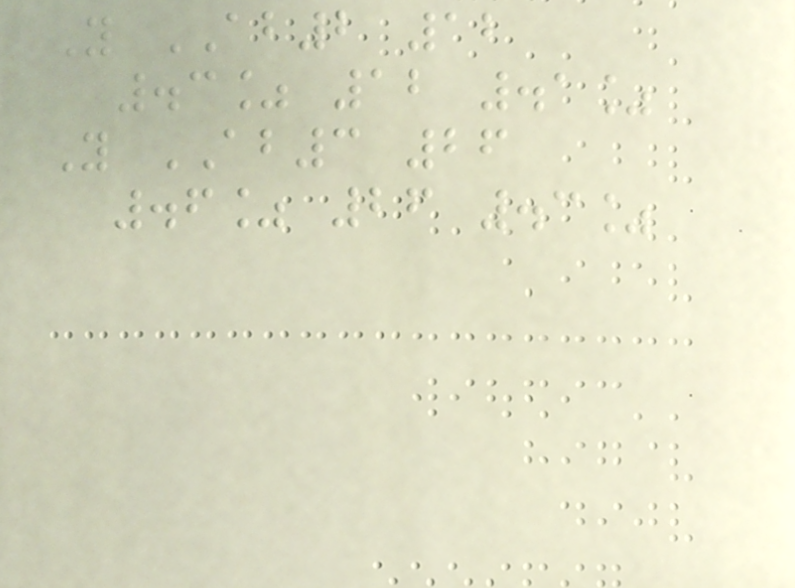Y AB2 12
.3% 12 .1%
Y AB3 26
.6% 26 .3%
